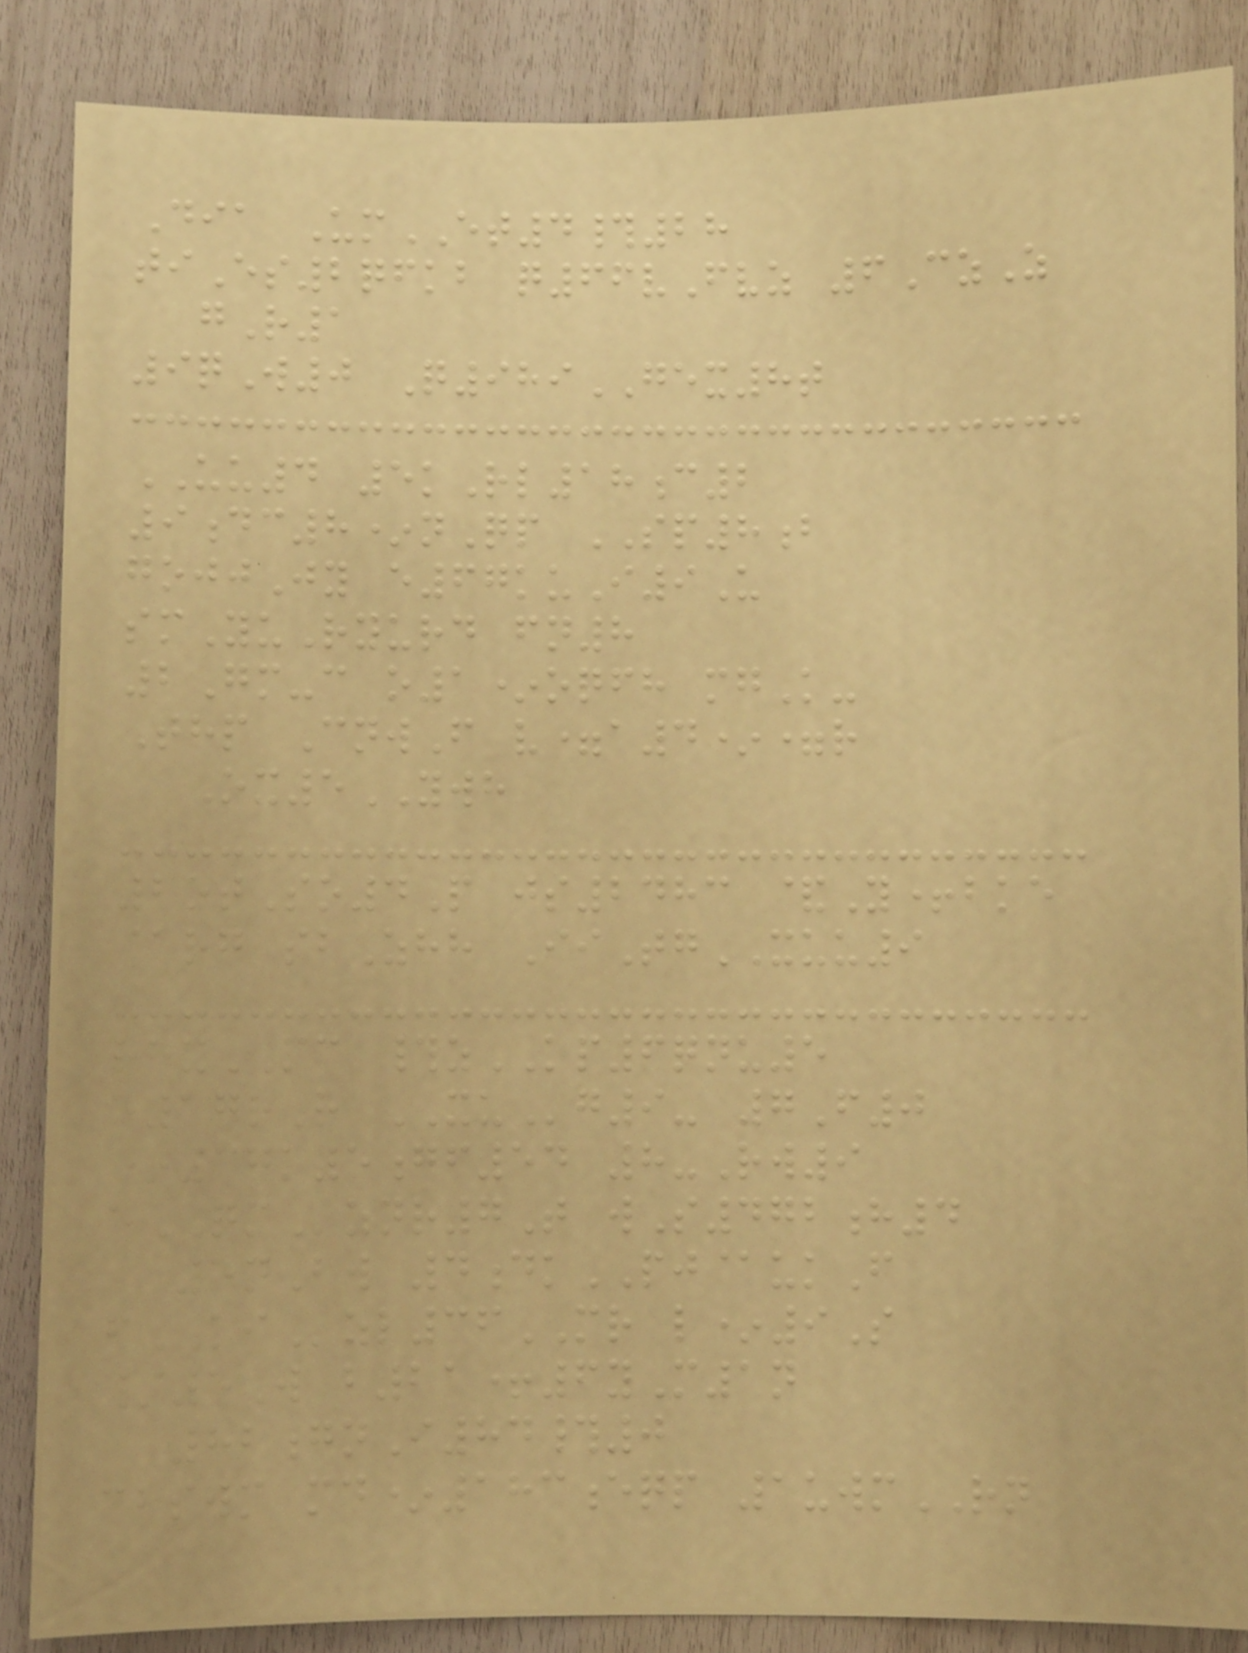Dia UmET4#28
tiEs2qfkb q66vFvz 6CzZ
gR1
9qW0 Q989GEX8t
UU4 5kRl18c2
9dc8*nQp SP8b
gojjJy e67kuI9U
smYuRyurd fn8
2Gm-c o1*oqfh mgK-
Thp CnwF v=a4*=r
Ox5YWH
2otSo4P js2483 &Y+bke
@rg sbZhh IiTgXUU9
rhxMC #zKP6qnu5
e17rR XUg9- 7F0
*37k5gf54 8-Rw9
eQMznr7T wS472h4
5nBw 4dkPJ@ukF
fKIzl36MR l*9S
/5W b21+6yM1n
82gnI84#0
cbswm md*183eqp 1uwmRN
